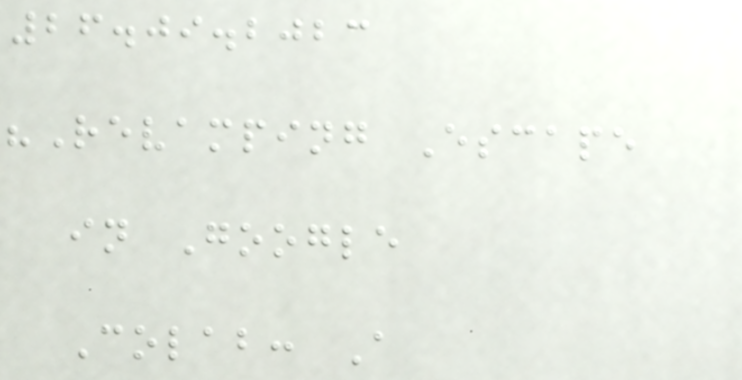26.09.2023
"Revamping Escape
in Google
Colab: A
